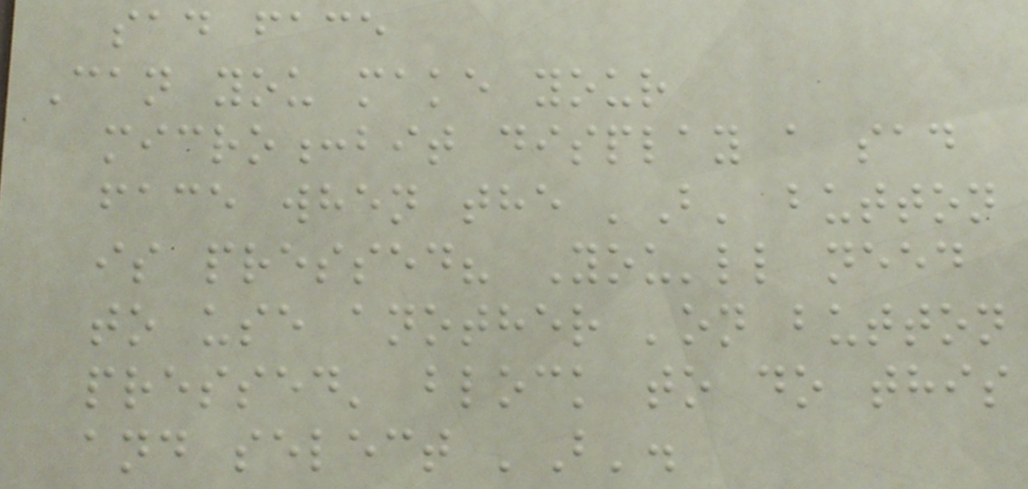sad face
Can you make your
micro:bit display a sad
face when the 'B' button
is pressed? You'll need
to use another 'on button
pressed' block to do this
and select 'B'.
